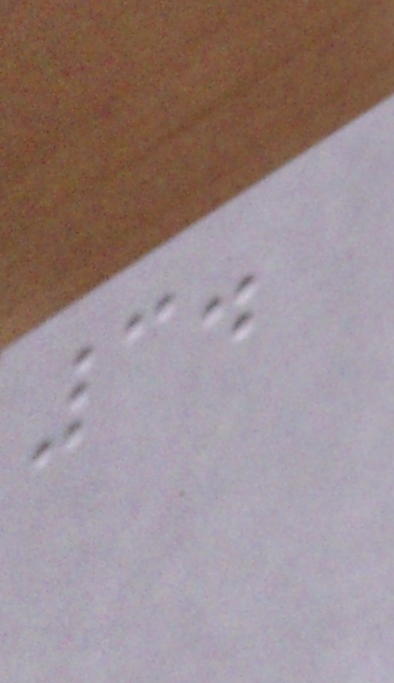3.
